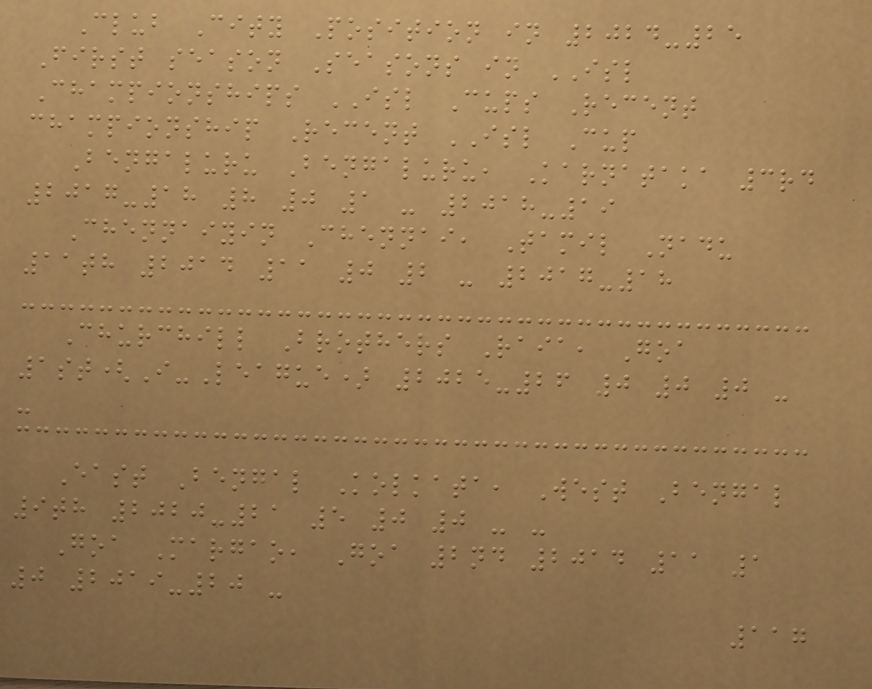Club City Position in 2024-25
First season Seasons in ISL
Championships ISL Cups Recent
championship Recent ISL Cup
Bengaluru Bengaluru, Karnataka 3rd
2017-18 8 0 1 - 2018-19
Chennaiyin Chennai, Tamil Nadu
11th 2014 11 0 2 - 2017-18
Churchill Brothers Raia, Goa
1st(I-League) 2025-26 0 0 0 -
-
East Bengal Kolkata, West Bengal
9th 2020-21 5 0 0 - -
Goa Margao, Goa 2nd 2014 11 1
0 2019-20 -
117
